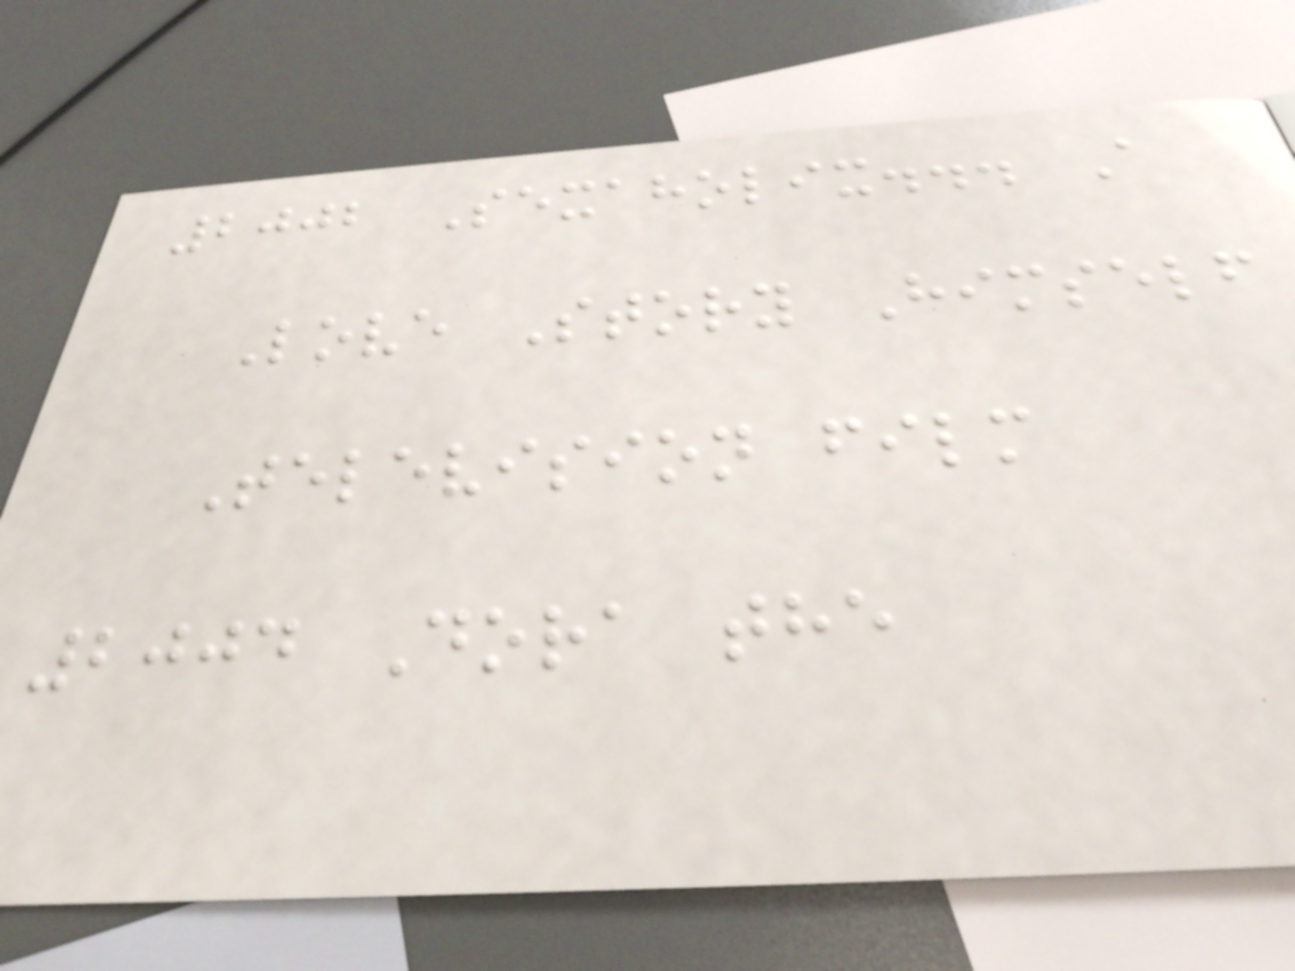2002 Sexaholix... A
Love Story Himself
Television film
2004 Dora the
